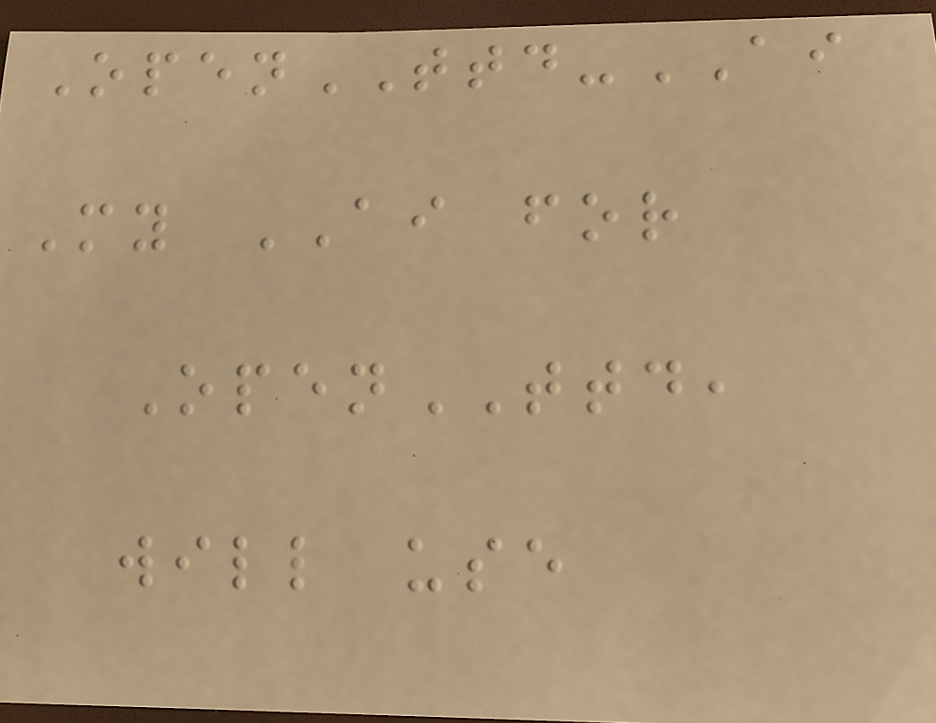OpenTTD-AI
My AI for
OpenTTD,
will use
